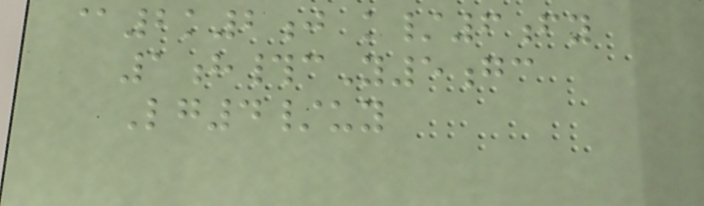@2k2j k/6fy
1h#cY5gc
Lg4/uy
